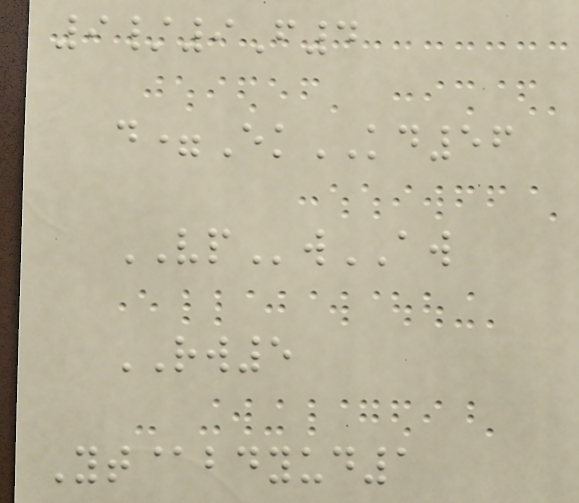9/9F4
d=EkKD56
VPwAW
RW5
Yt@bdyud1
